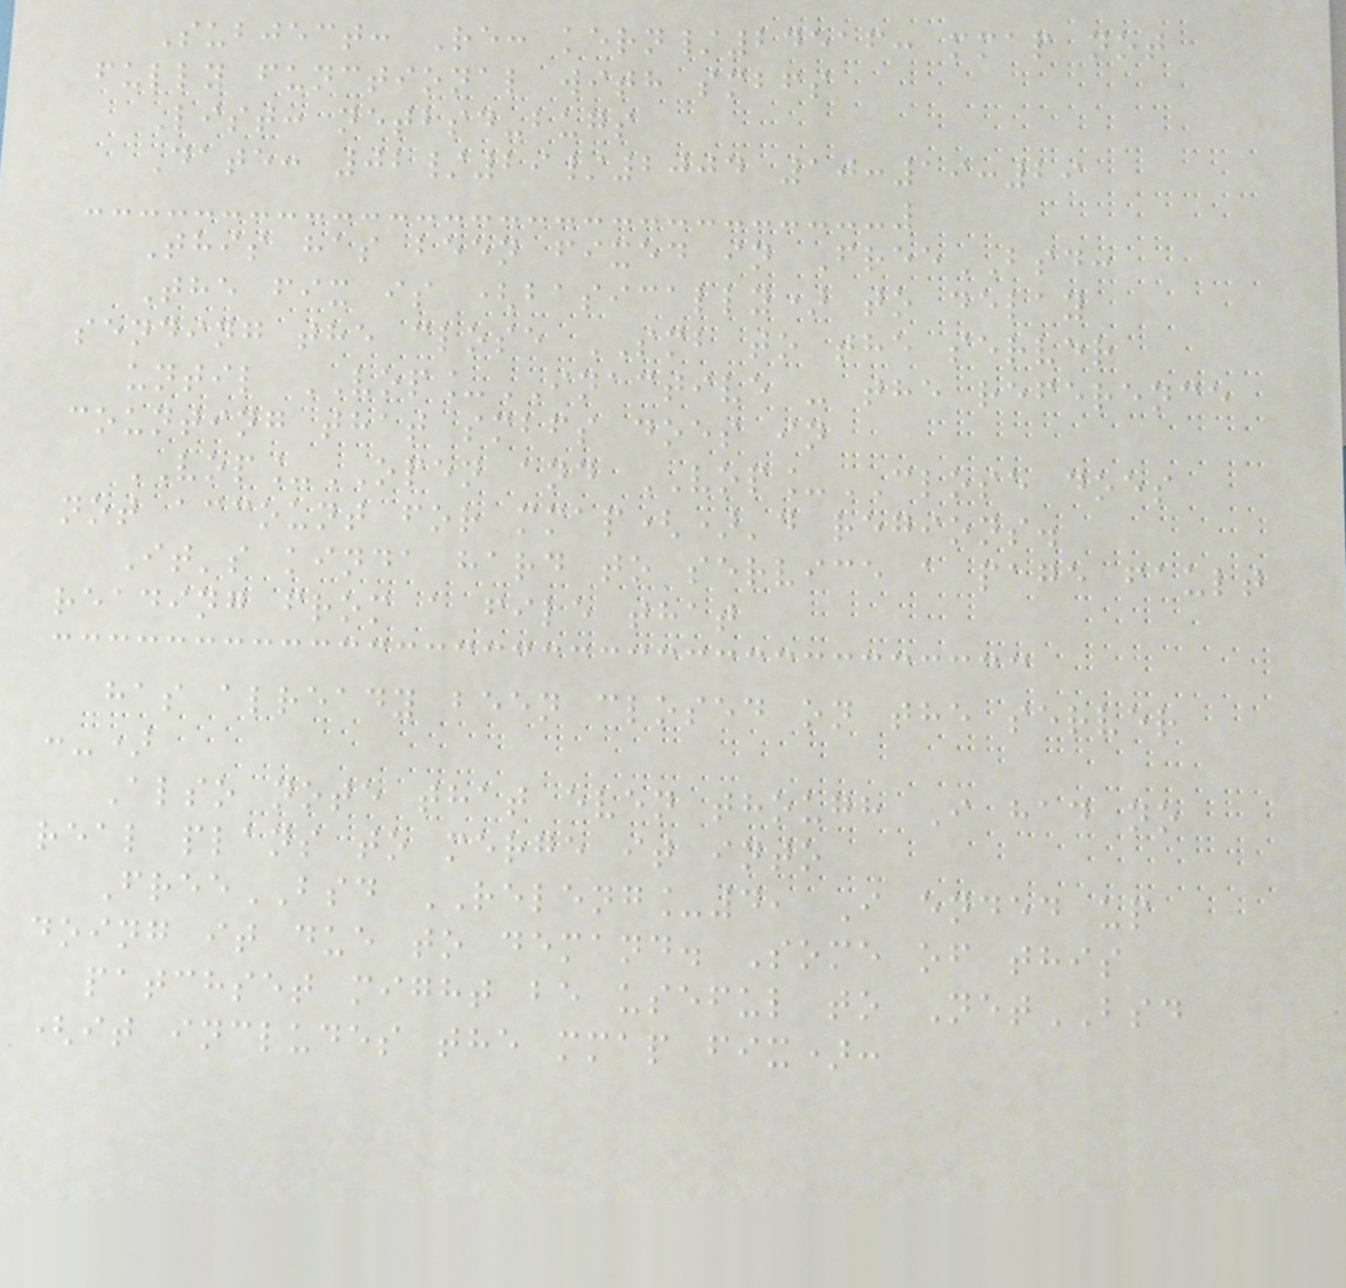Subject: Re: kern/24516: mmap not
fully functional with smbfs
List: netbsd-bugs
Date: 02/29/2004 10:19:29
This has been fixed in FreeBSD:
The fix is (basically) to delay
sending the close SMB to the server
until VOP_INACTIVE - the reference
counting that smbfs does in
VOP_OPEN and VOP_CLOSE does
not account for mmap()'d regions.
It's kinda hard to service a page fault
reading from a file that
has already been closed on the server
:-)
Also note that even though I had no
real plans to merge it into
FreeBSD RELENG_4, I ended up
doing it due to demand. Some of this
patchset might be useful to NetBSD
(it includes the mmap fix):
